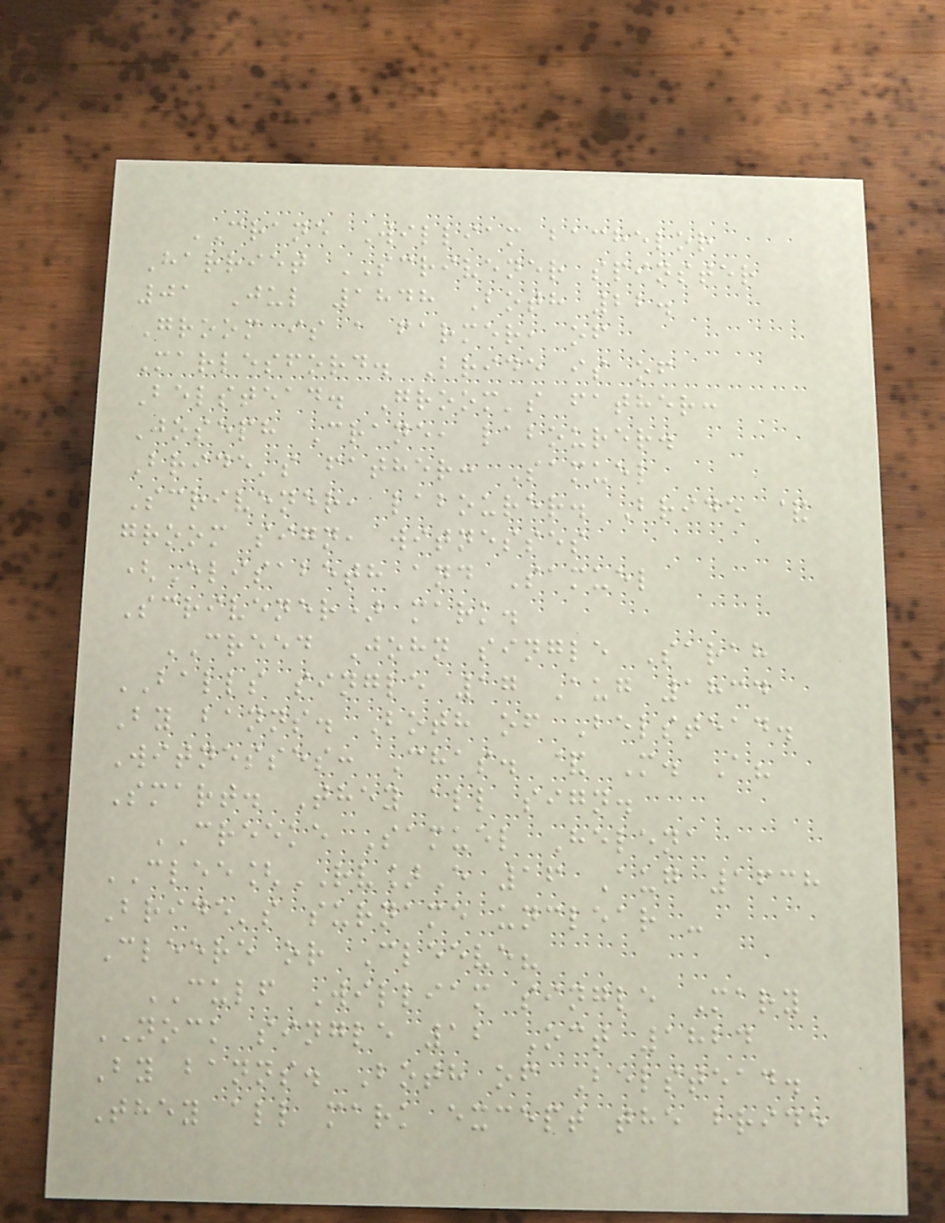CRANE William bachelor
Harriet SCRIVENER spinster
01 Jul 1848 Both 22.
Groom is a farmer, of
Marlesford. Bride is of
Belstead. Groom's father:
Joseph Crane, labourer.
Bride's father: Samuel
Scrivener, labourer. Bride &
groom sign, witnesses
(Elisabeth and Samuel
Scrivener) mark.
CREED John single Sarah
BALLS single 17 Aug 1834
By banns. Both of Belstead.
Witnesses: Chas. & M. A?
Smart. They all sign.
CREEKE Samuel Helena
CLEE[RV]E 16 Aug 1638
Bride's surname unclear -
Cleere or Cleeve?
CULF William single Mary
NOCK single 12 Oct 1824
By banns. Both of Belstead.
They all mark except the bride
